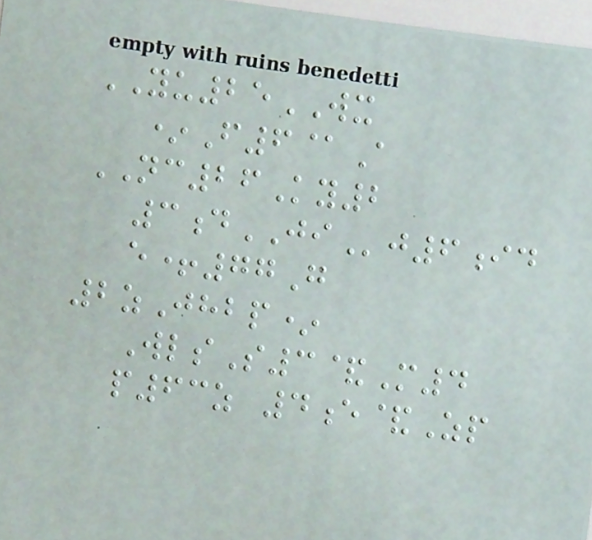YU25WX
*F6@A
NC26Ky2
3dJIj6id
e+77G
2zJhbp*
WlsS3&M4
p63z 4e&Zp
